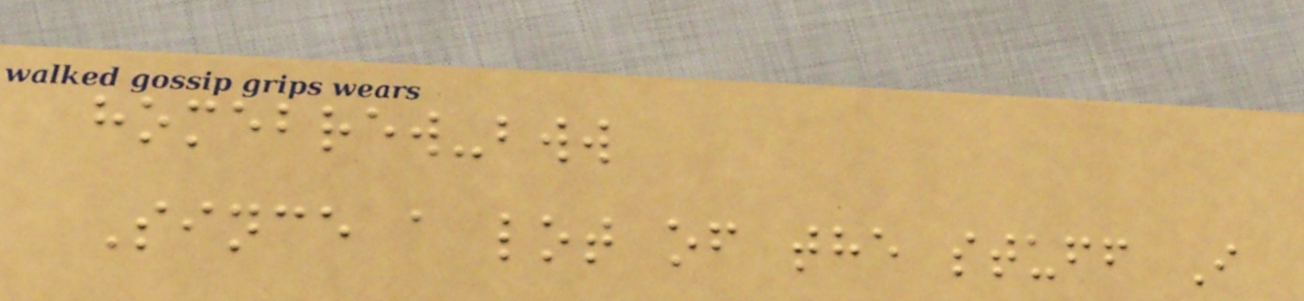homebrew-bww
Since a lot of the stuff I
